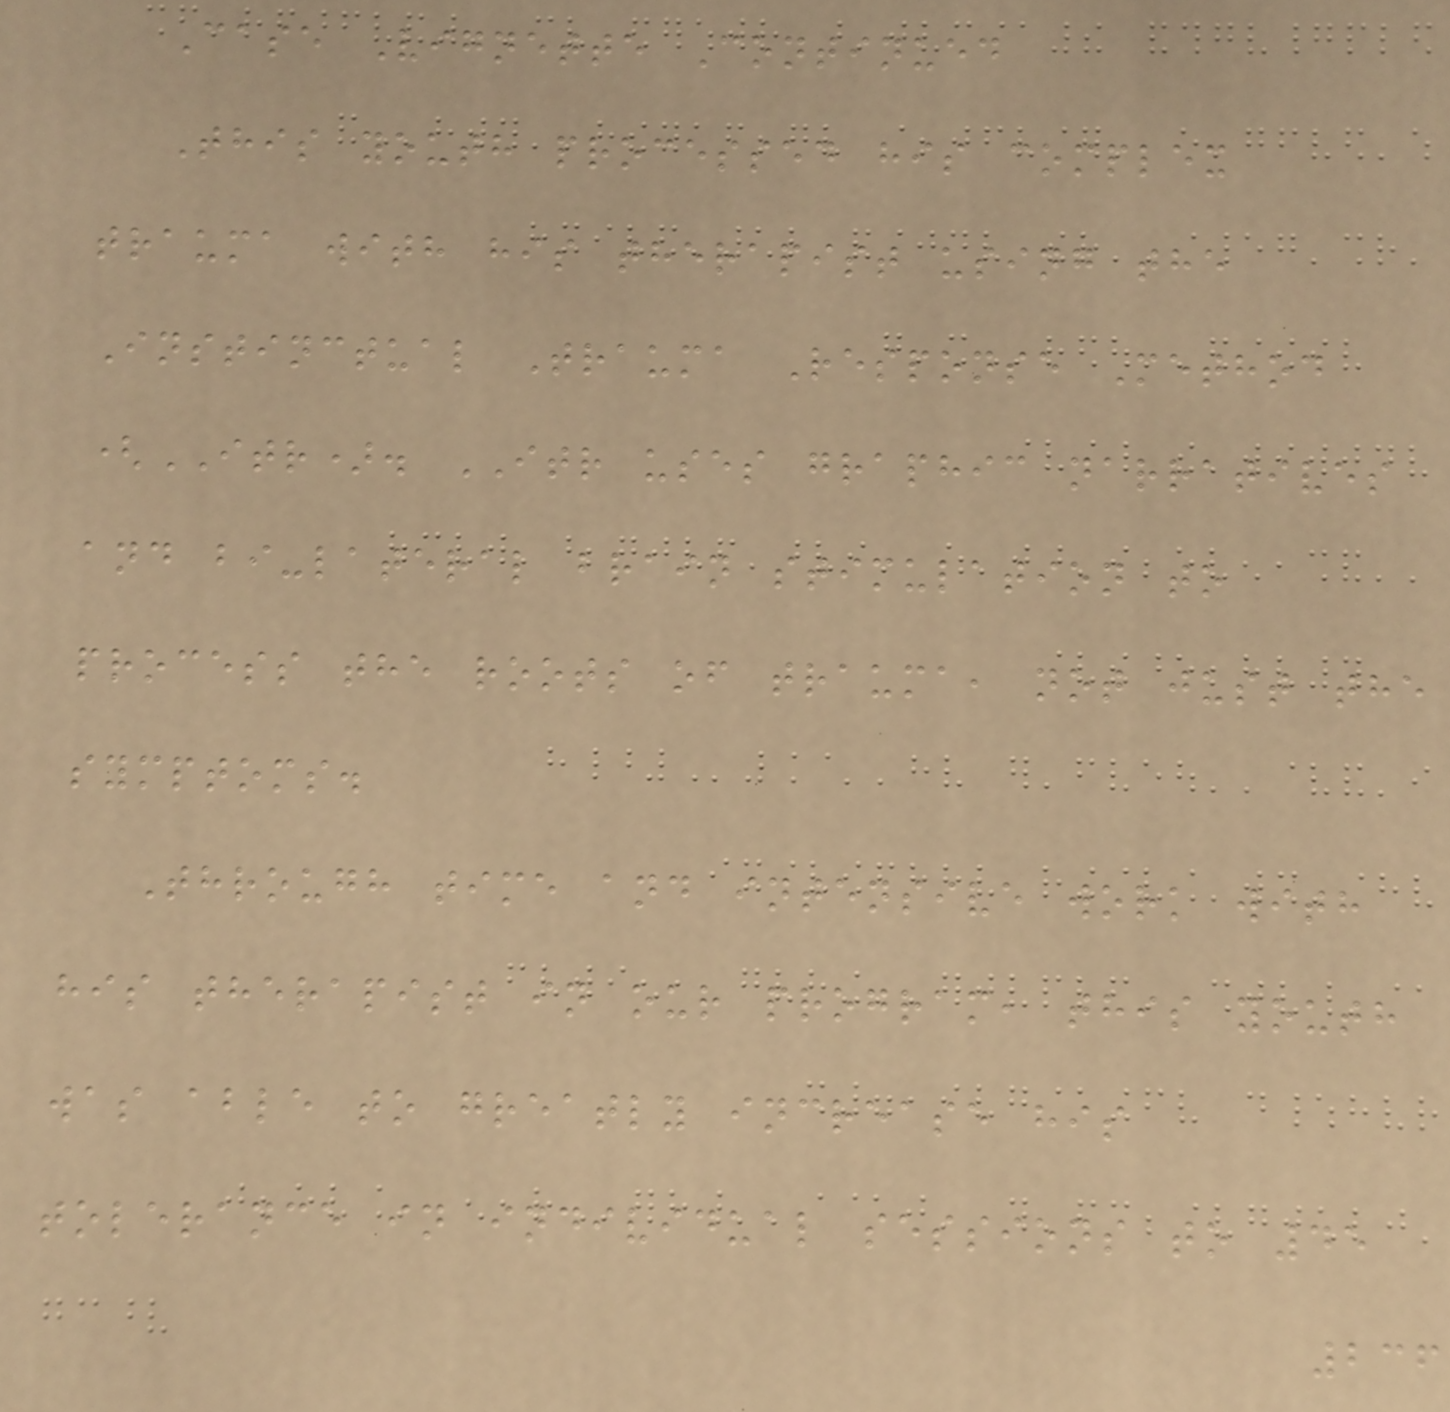Case Vignette Continued
This youth processed his complex
trauma with his therapist using the
Instinctual Trauma Response Method
(ITR). ITR uses graphic narratives
and bi-lateral brain stimulation to
process the roots of trauma, not just the
symptoms.
Through time and intensive work with
his therapist in our program, this youth
was able to greatly increase his
tolerance in individual sessions to 45
236
